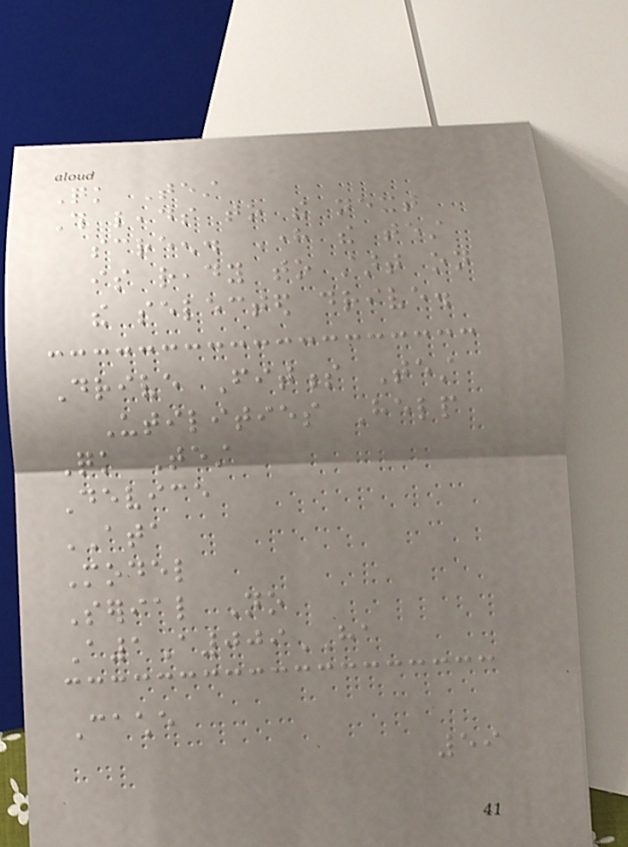Quick Test
This leads to the next
screen. Here the test
is ready to start on
the selected drive.
Drive Fitness Test
Utilities Help
Quick Test
Device
ATA
Model
Serial No
A1A009HA
Cache
59
